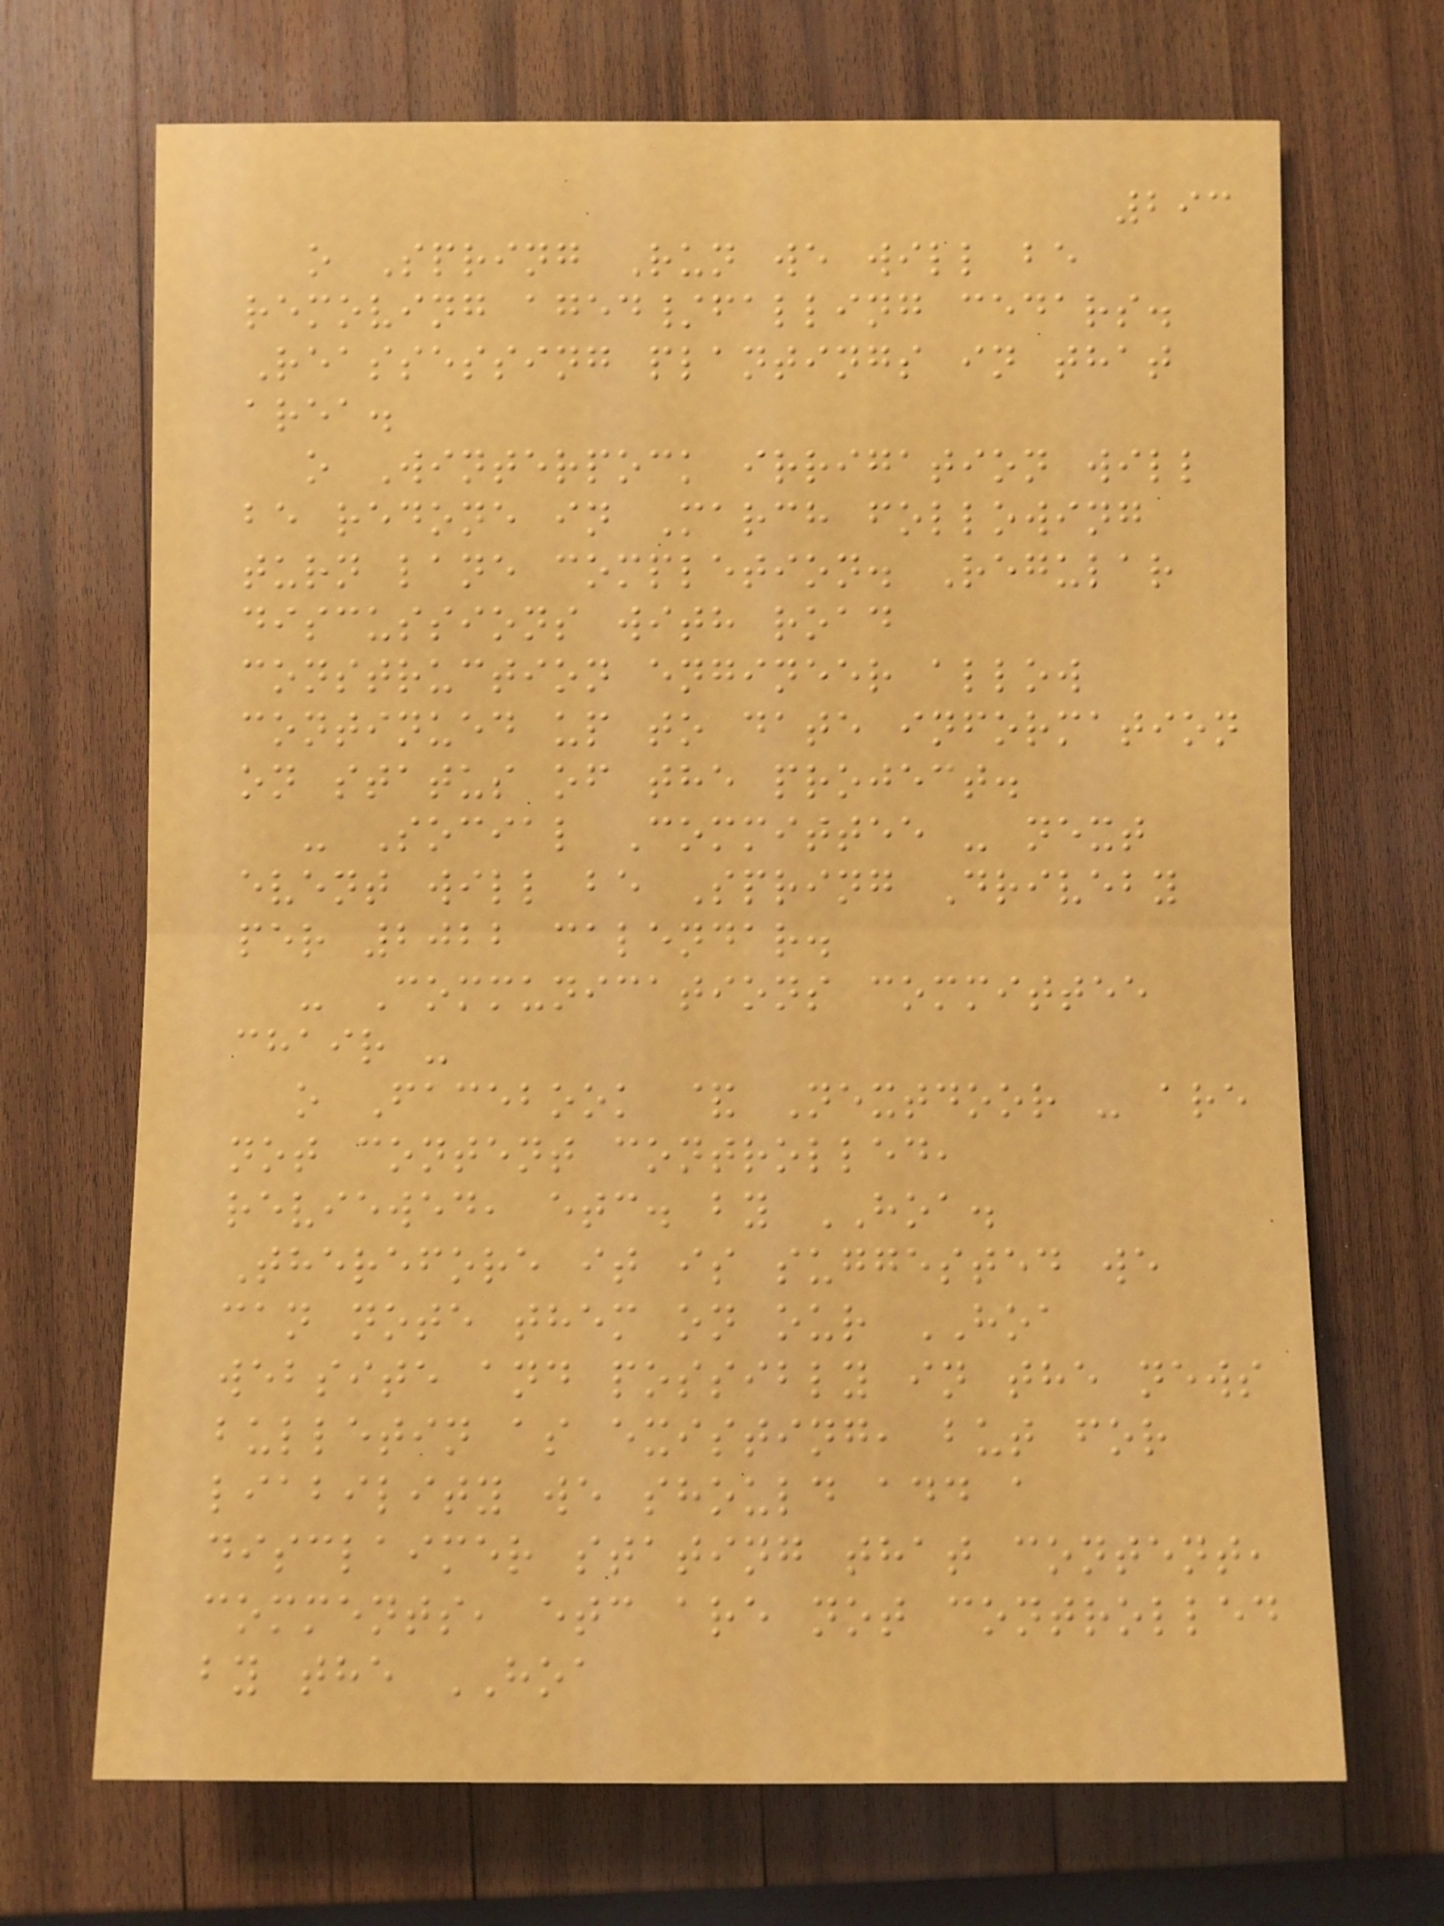293
o Spring Run we will be
removing aged/falling cedars.
Reassessing plantings in that
area.
o Winterpock irrigation will
be redone in March following
turn lane completion. Regular
discussions with road
construction engineer allow
continued up to date information
on status of the project.
- Social Committee - next
event will be Spring Driveby
per 2022 calendar.
- Communications committee
chair -
o Facebook & Nextdoor - are
not content controlled,
reviewed, etc. by HOA.
Therefore it is suggested we
can note them on our HOA
website and possibly in the news
bulletin as existing, but for
liability we should add a
disclaimer stating that content,
comments, etc are not controlled
by the HOA
